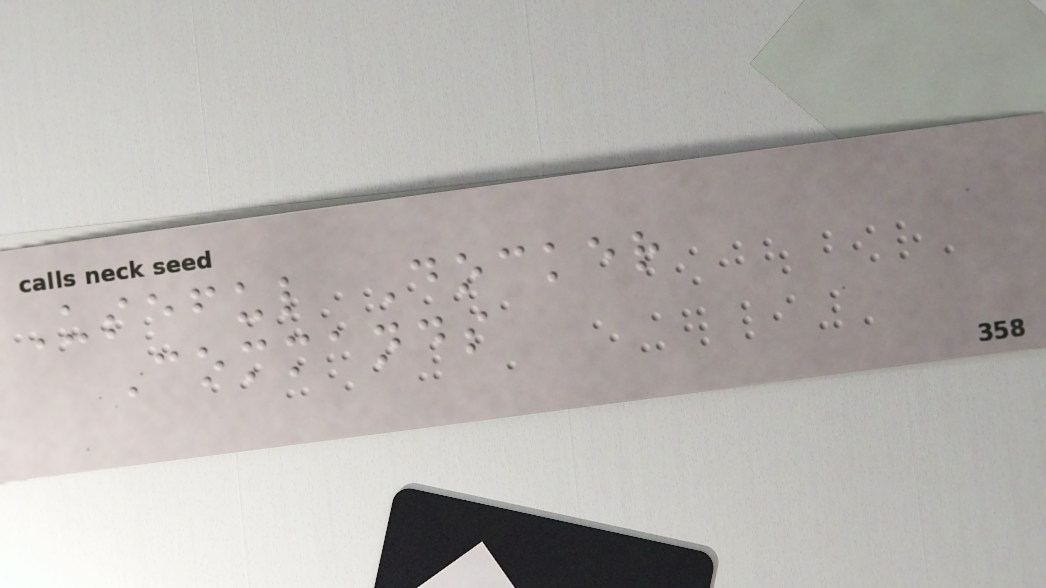Useful Docker
Commands
